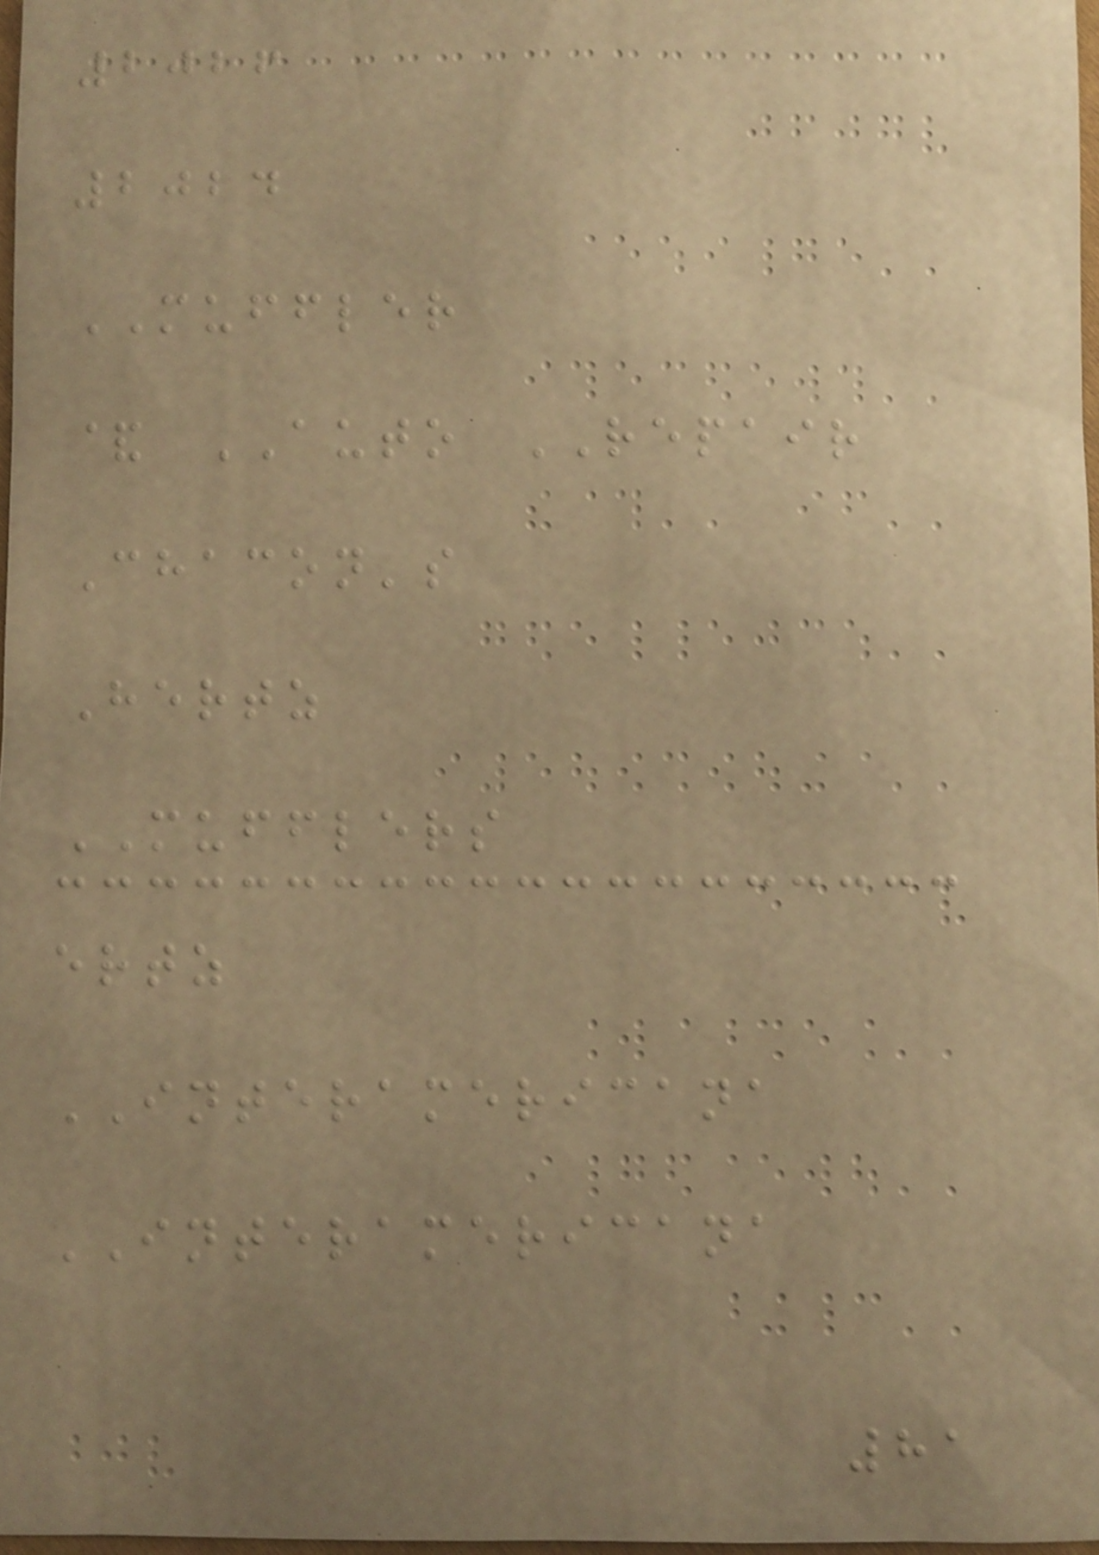2026
2024
MUFFLER
& AUTO REPAIR
Chacon's
Hertz
MUFFLERS
ertz
INTERAMERICANA
INTERAMERICANA
81
